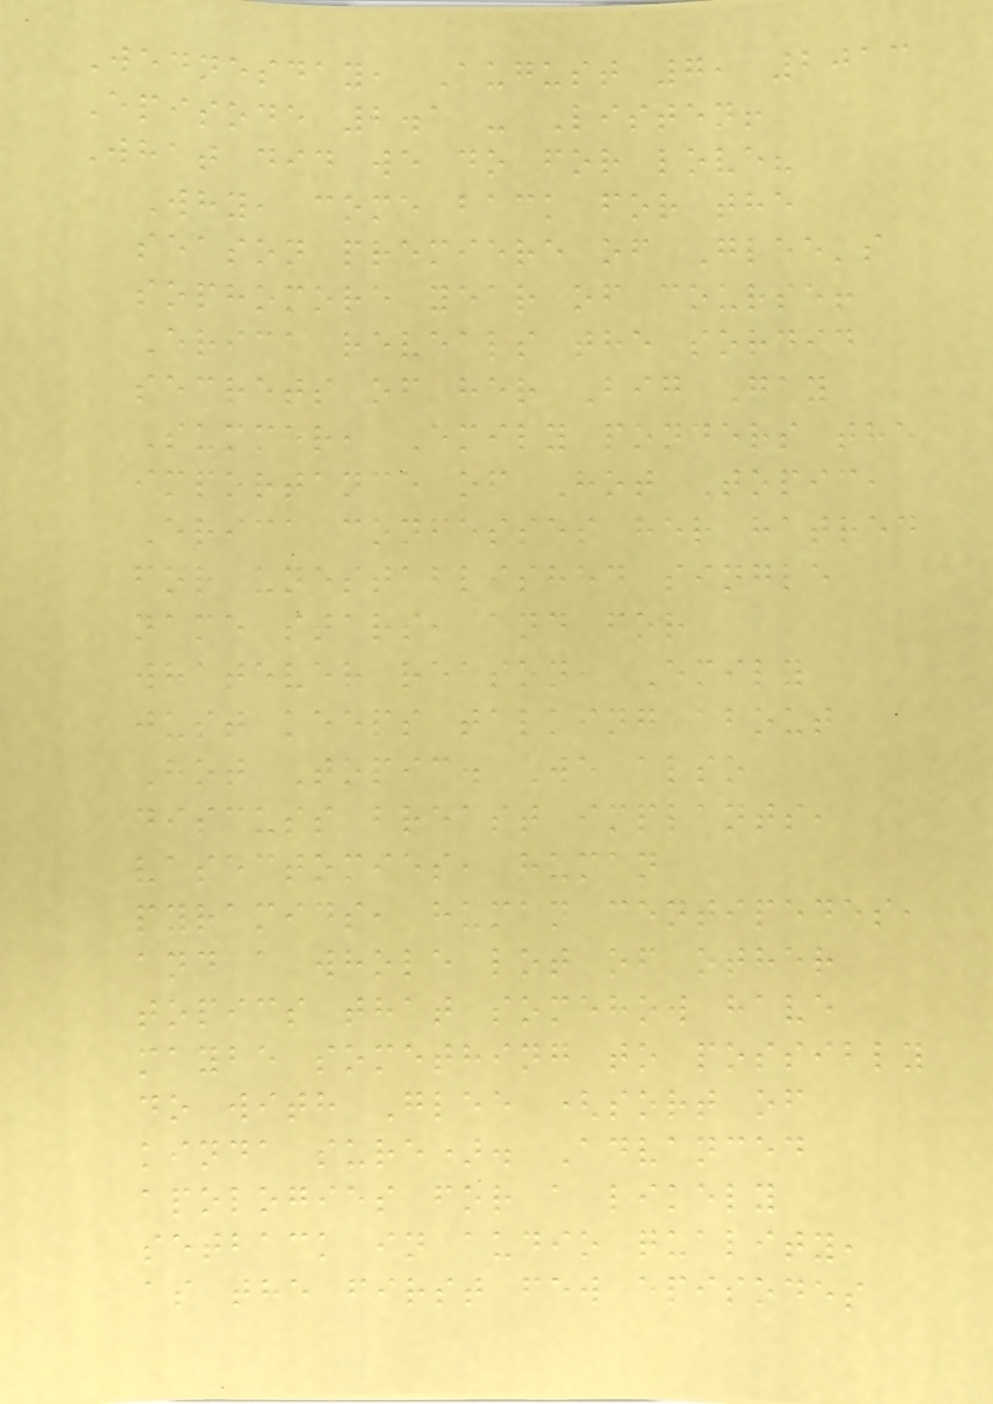Wednesday, August 7, 2013
Episode 2.1 - Listen!
What did we do for love?
Why, come back for the
season premiere of Glee's
sophomore year of course!
Erica reveals the sordid
secrets of her Big Gay
Summer, Emily ponders the
importance of Hot Topic,
Erica confesses her hatred
for unestablished single
name stars, and for
whatever reason, Emily
just keeps talking about
Hot Topic. We also
discuss breast implants,
vasectomies, human
pyramids, human centipedes,
and a whole lot of other
topics that somehow have
maybe something to possibly
do with Glee (sort of
kinda sure). Advanced
apologies for a likely
setback in audio quality,
as the first few episodes
